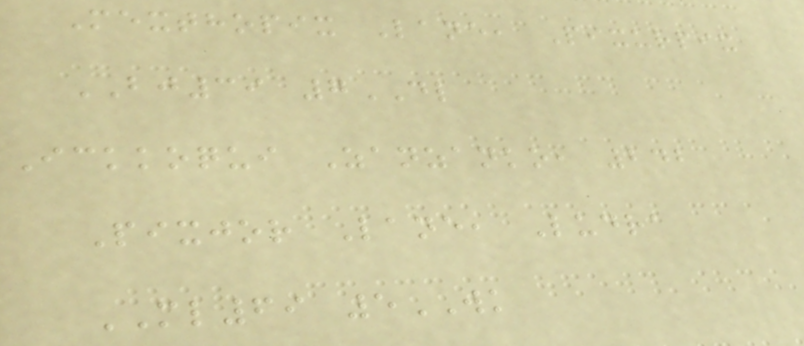Mexthopix Lane, Pixurpix
BJ39 7DL
Ickkoqui Zanzanko, 242
Pixjor Lane, Ludra
ML69 5WK
